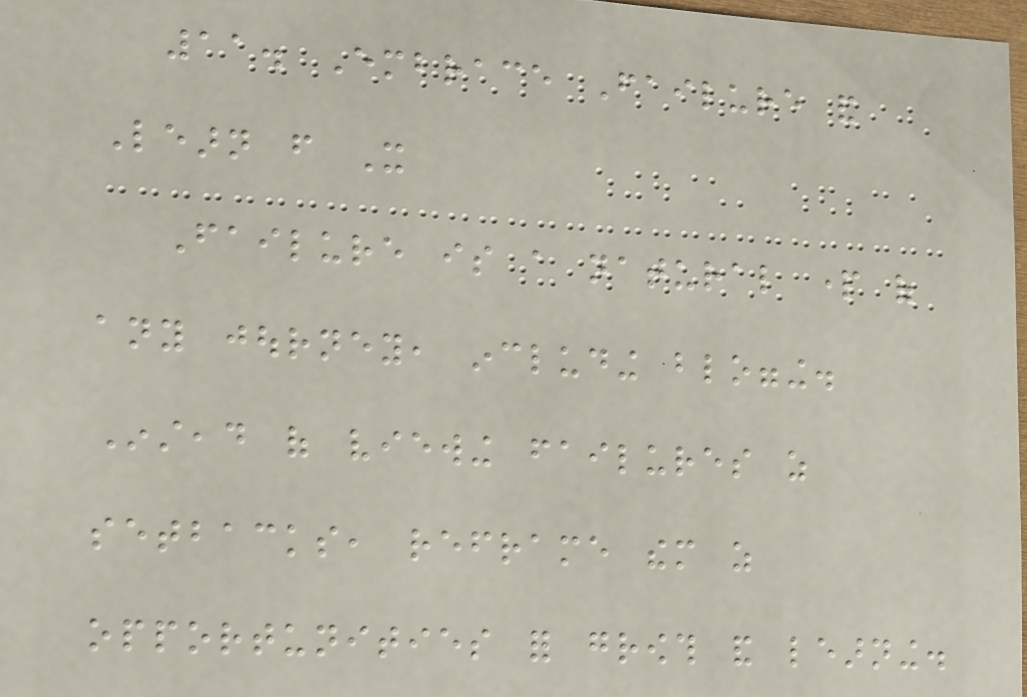11. Embrace Failure and
Learn from It
Failure is a natural part of
any journey, including blogging.
Instead of viewing failures as
setbacks, reframe them as
opportunities for growth and learning.
